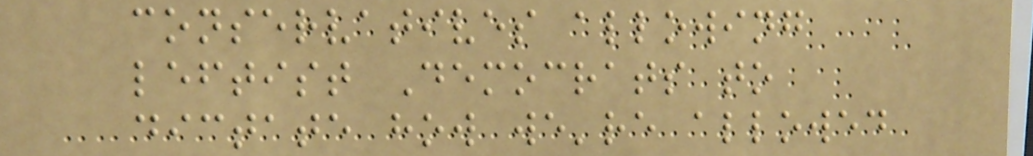conservatives allowing
leftist Democrats to
dictate how we're allowed
